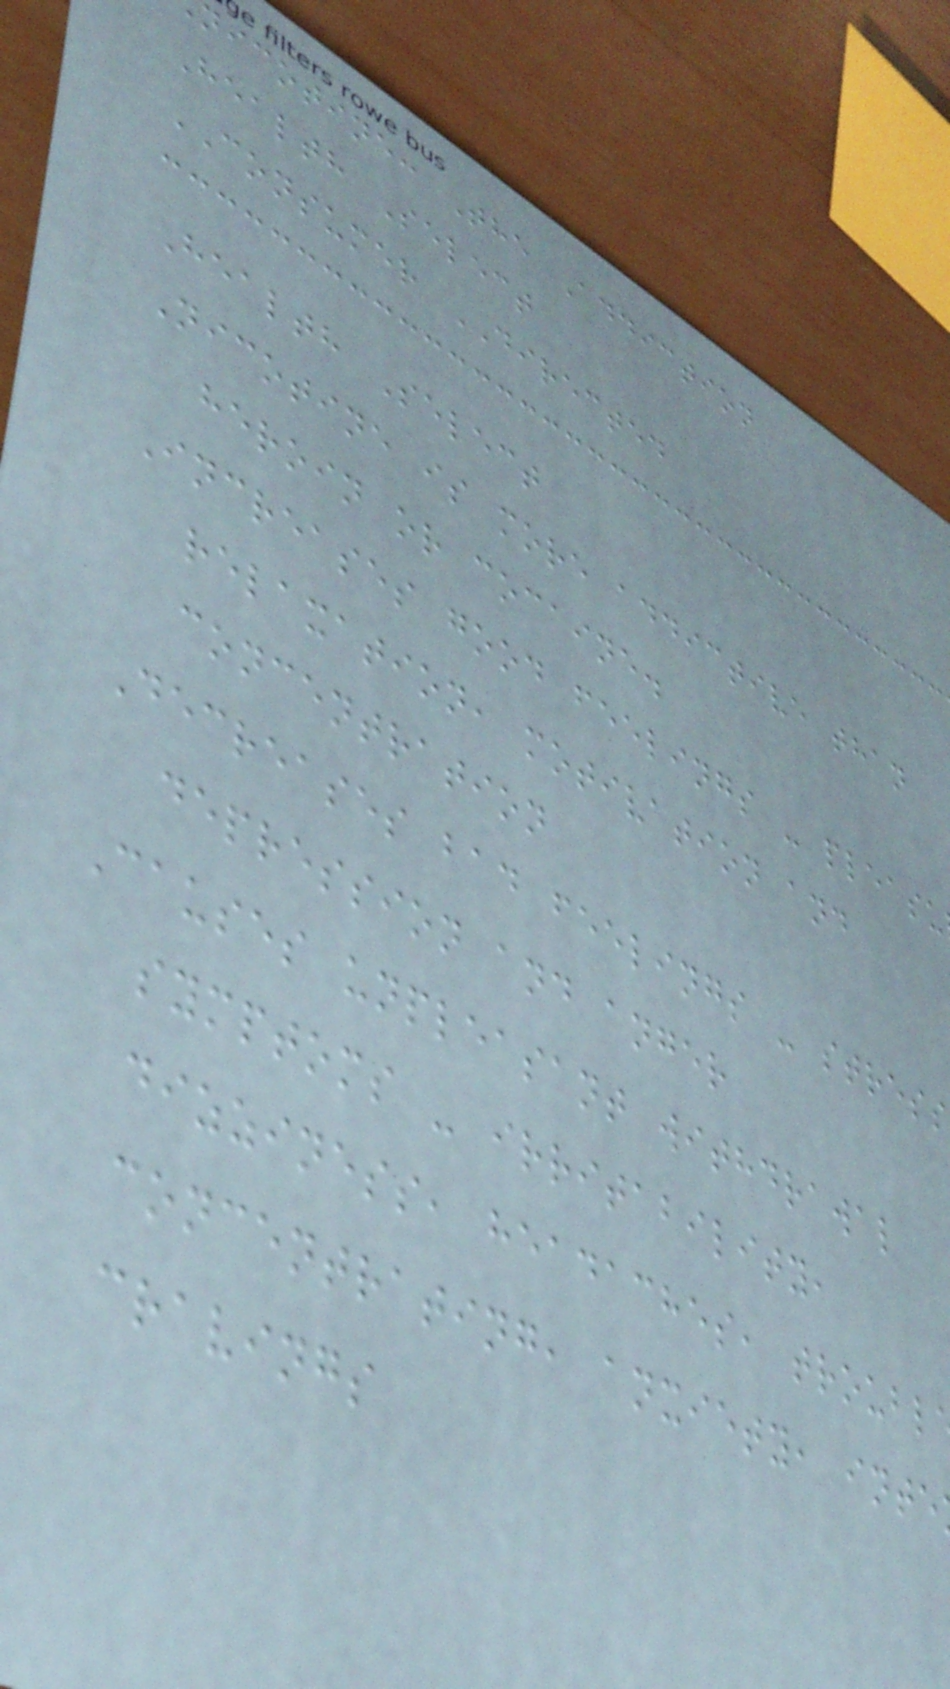nicotine: The Addiction
Health Select
CONSUMER DIRECTED
Health Select
Nicotine is more addictive than
heroin or cocaine.
Increases good feelings - pleasu
relaxation, motivation and
concentration
Decreases bad feelings - stress
depression and anger
Causes unpleasant withdrawal
symptoms - irritability,
dizziness, headaches, troubl
concentrating, anxiety, inte
cravings
